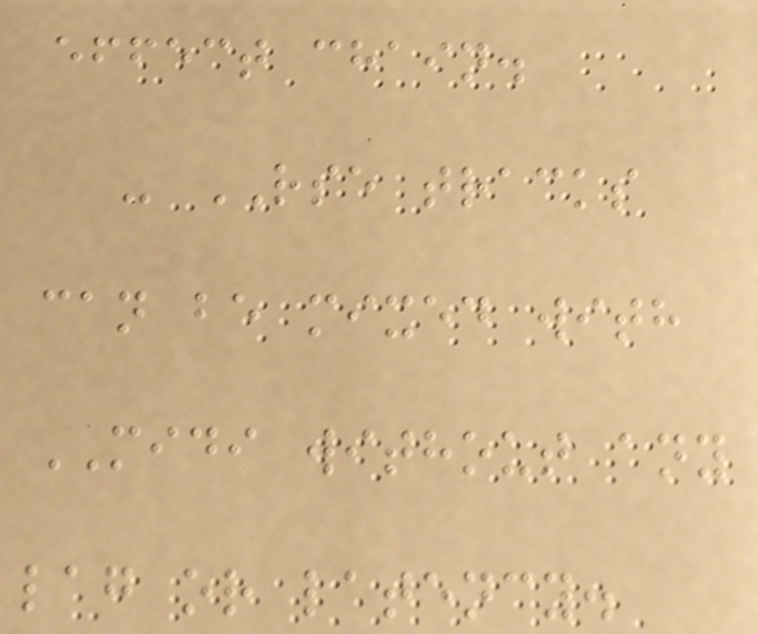effect chain.
- RSE tracks
can be mixed with
MIDI without any
lag or latency.
